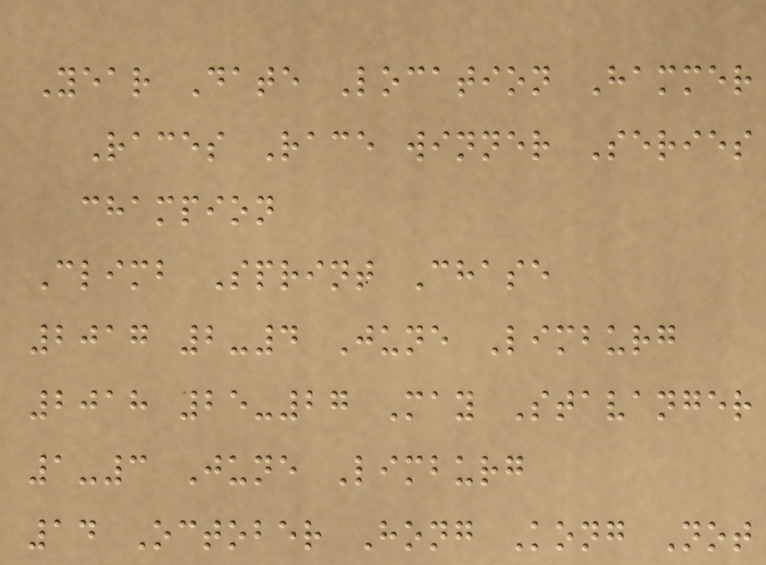Year Date Location Hammer
Races Race winner Series
champion
Climb Sprint Chase
2017 2-4 June Limburg
2018 25-27 May Stavanger
1-3 June Limburg
14 October Hong Kong Not
